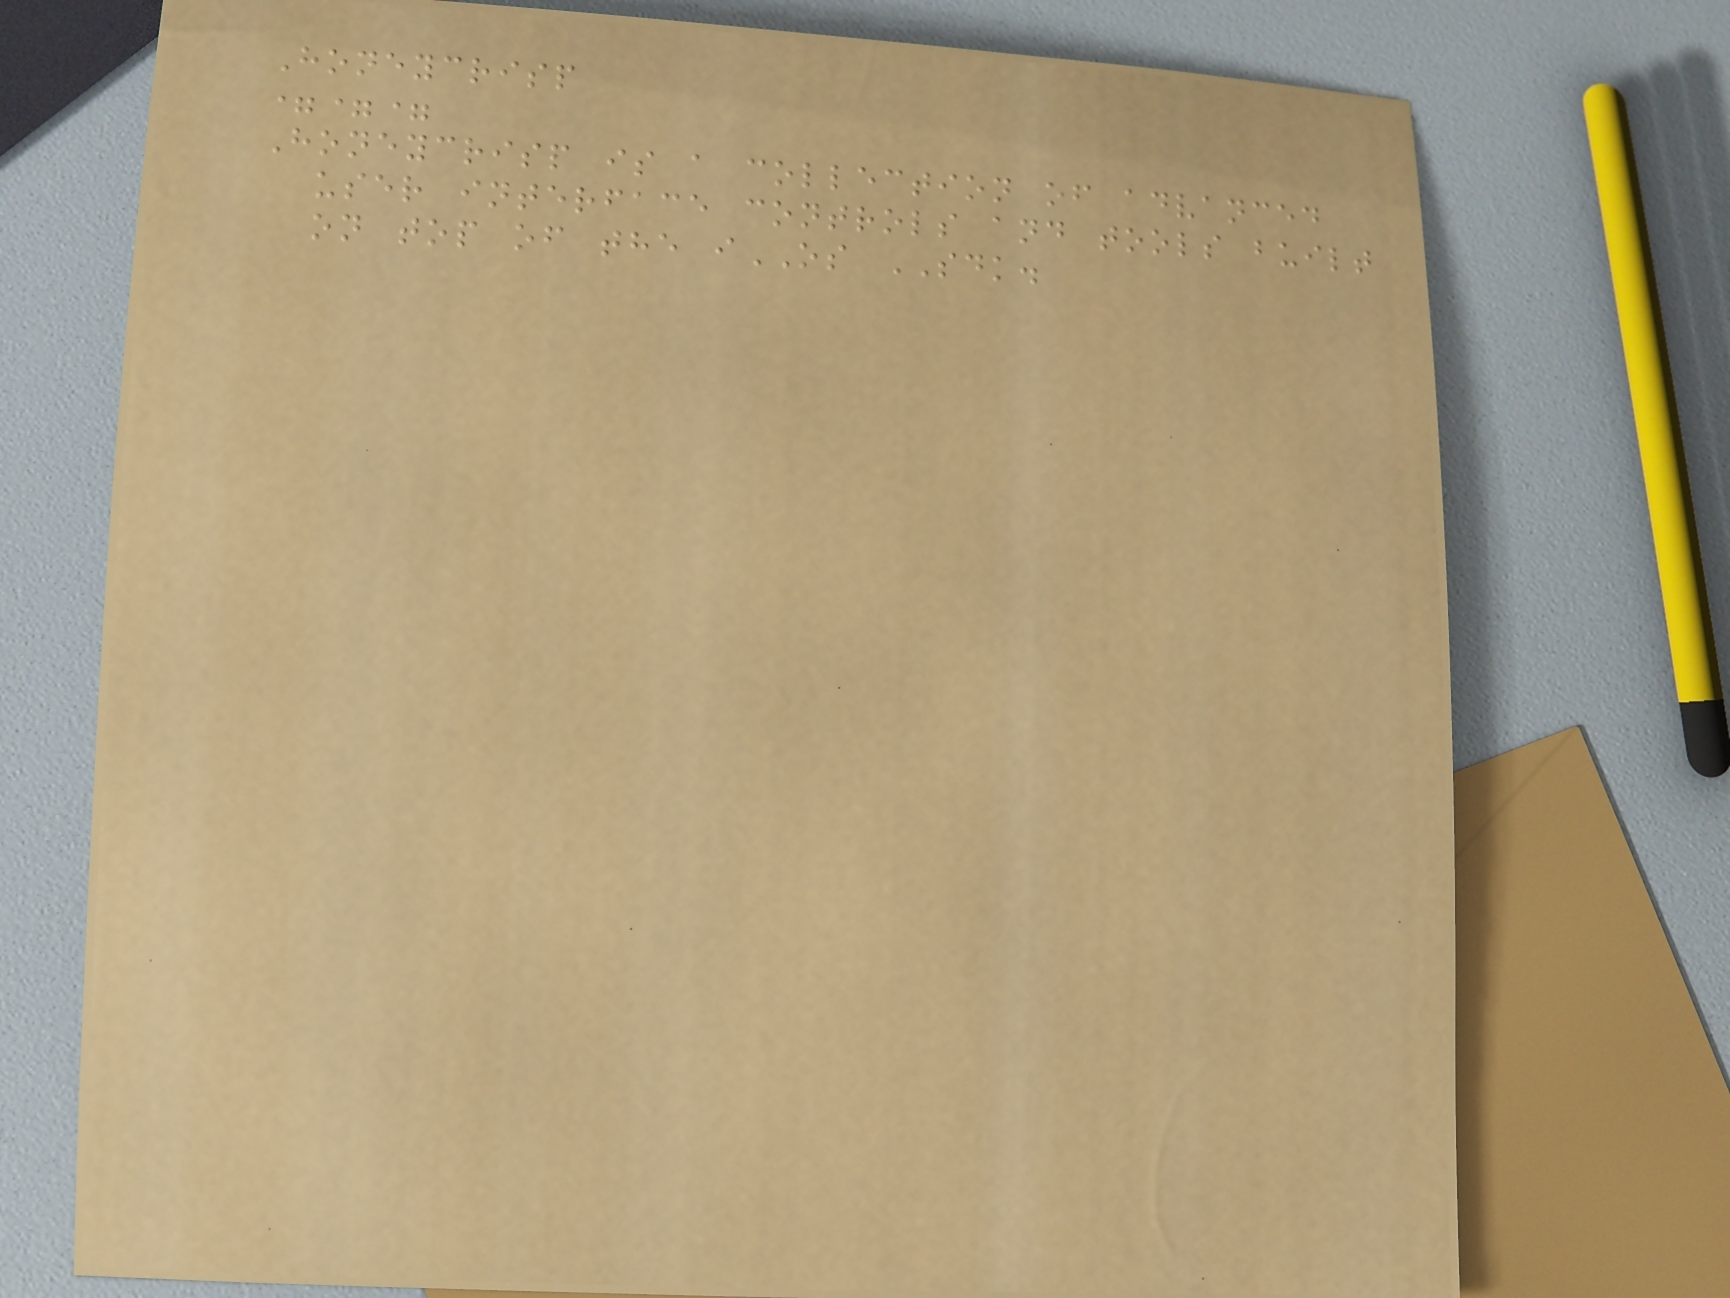Honeycrisp
===
Honeycrisp is a collection of advanced
user interface controls and tools built
on top of the iOS SDK.
